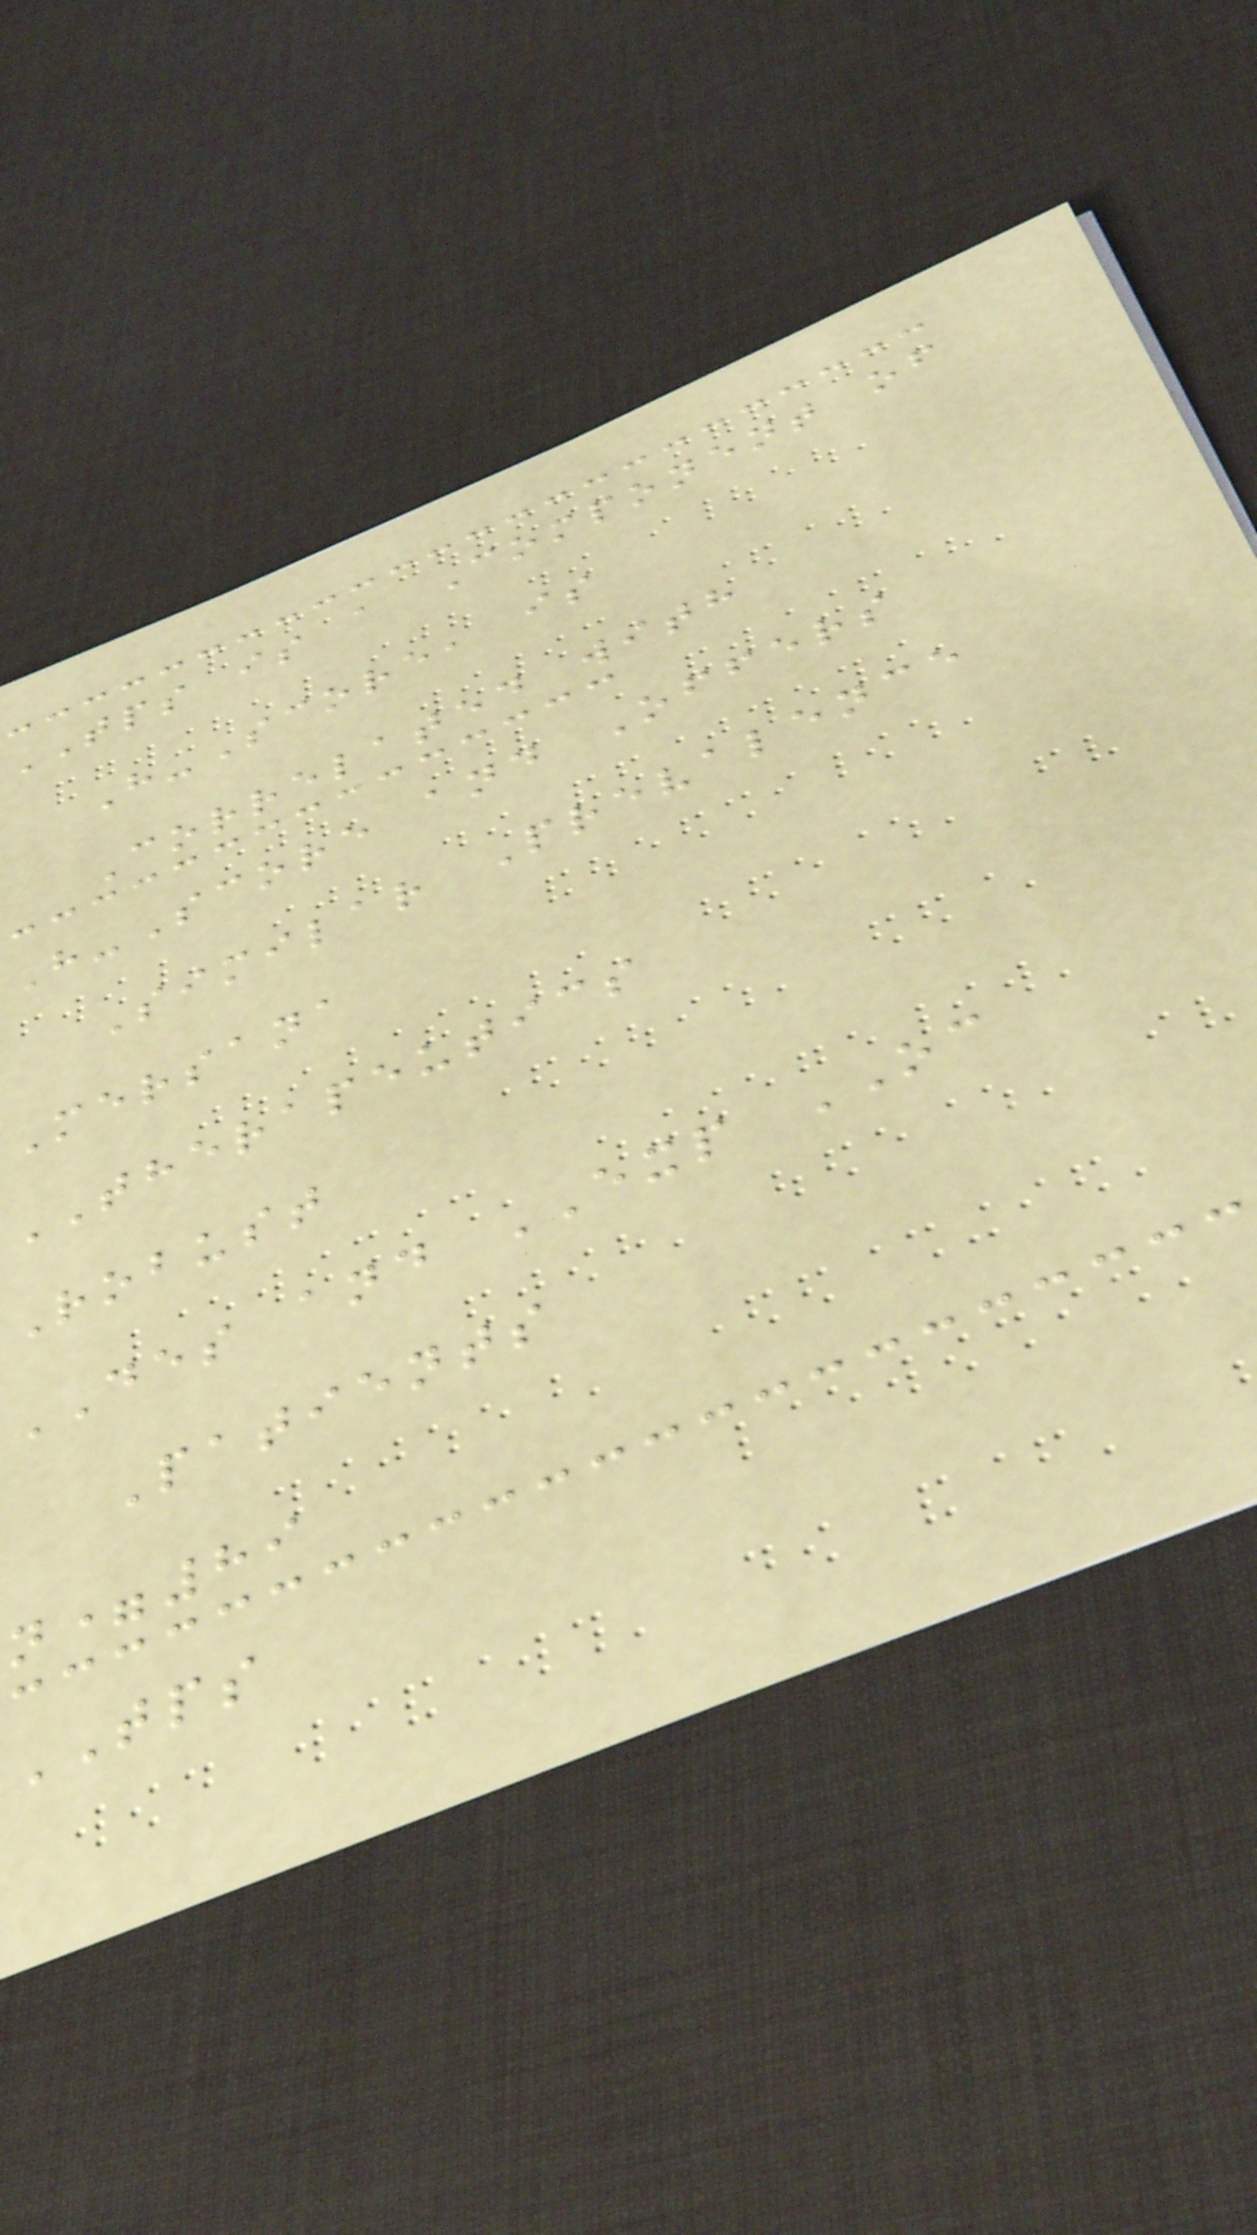TPS is a Component of
H-Score, is
Correlated with
H-Score and Offers
Similar Prevalence
Mersana
THERAPEUTICS
Robust
DES and EXP OC
Patients
n=89
TPS
